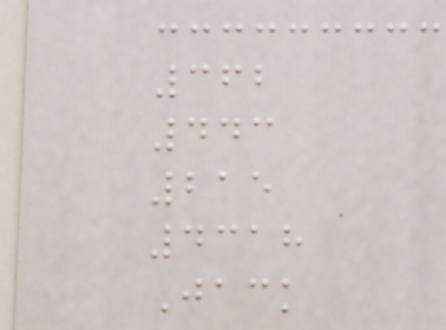362
443
215
4318
Jack
